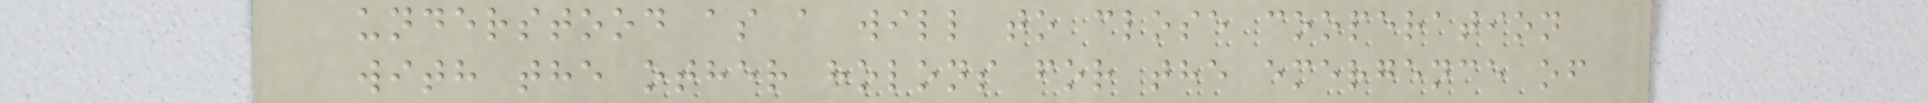understood as a will to close cooperation
with the other holons for the emergence of
